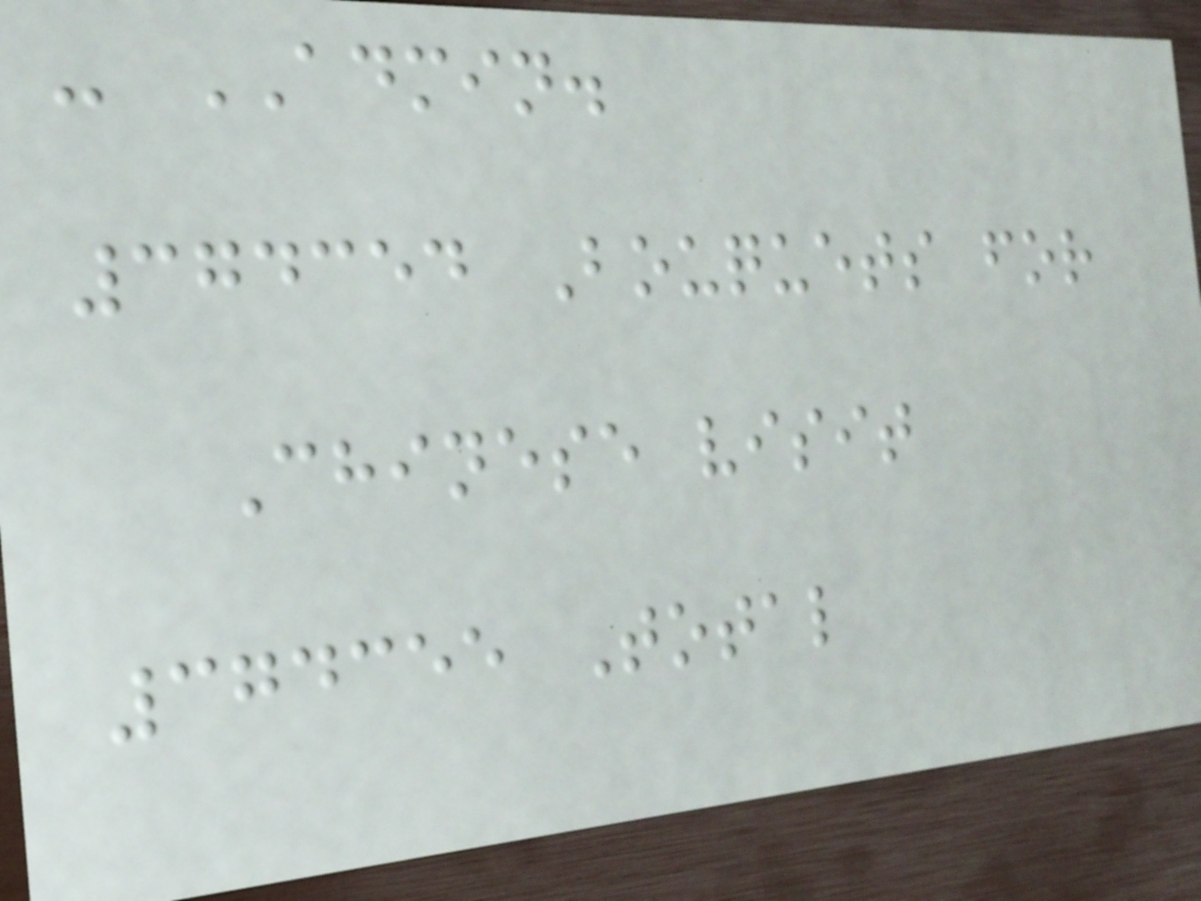- ADMIN.
374354 Bouquets for
Chinese visit
374355 Total
